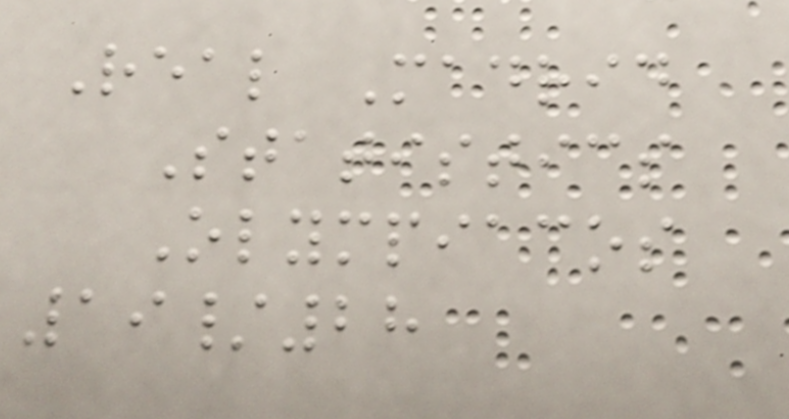Real Madrid
Statistics
Olympiacos
19/28
